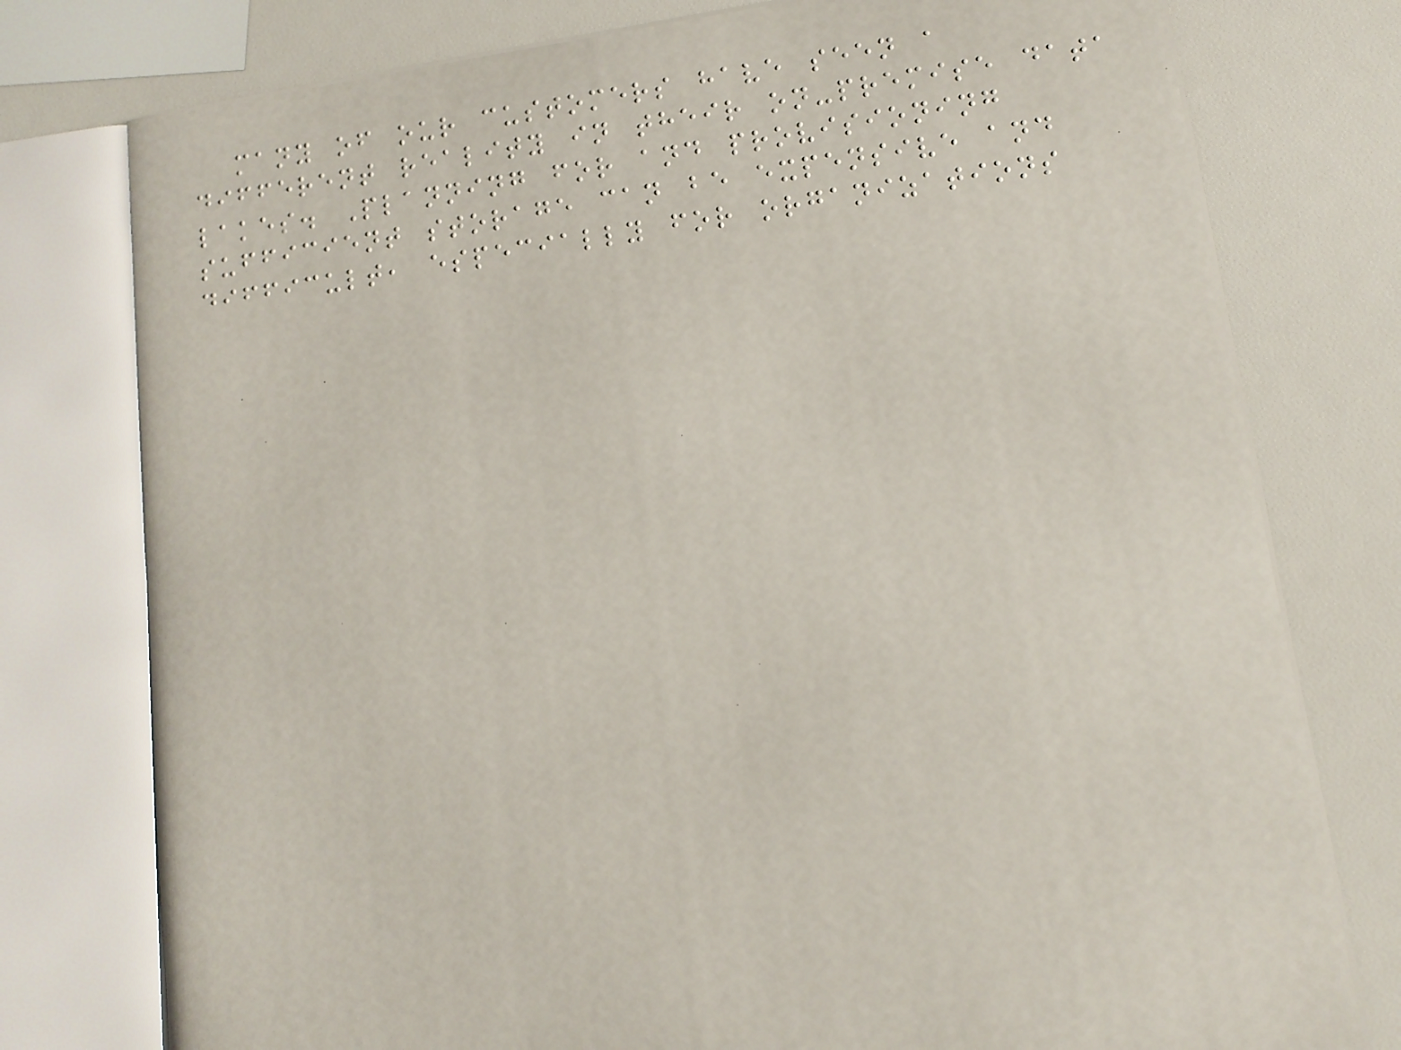many of our customers have seen a
different reality in their on-premise data
lakes. Planning for and provisioning
sufficient storage can be expensive and
difficult, especially for organizations
